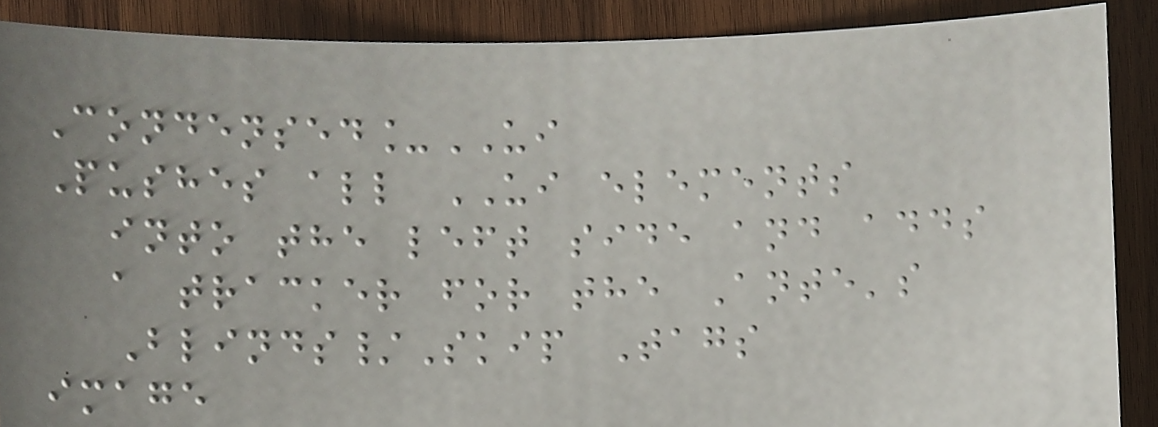Condensed_UI
Pushes all UI elements
into the left side and adds
a tracker for the Ante's
Blinds/Skip Tags
image
